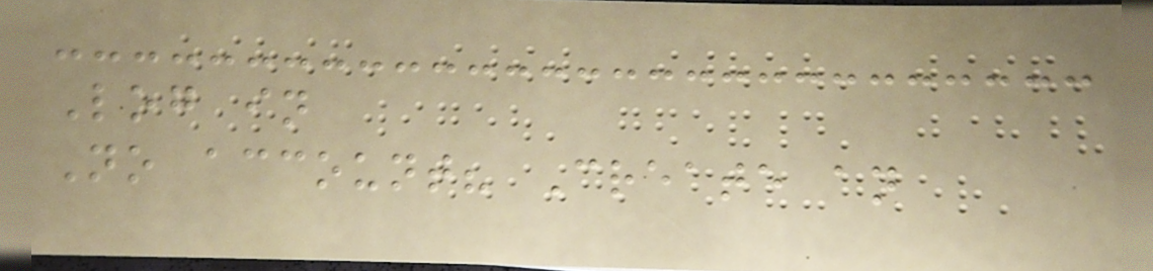Log in
No account? Create an
